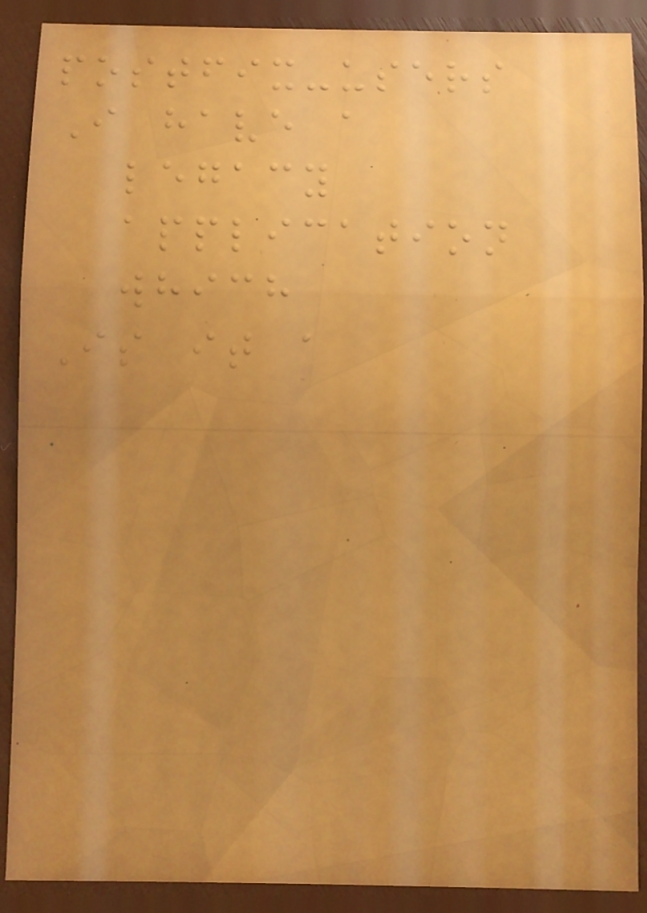postfix-users
I have a
legacy
application
which
Is it a
